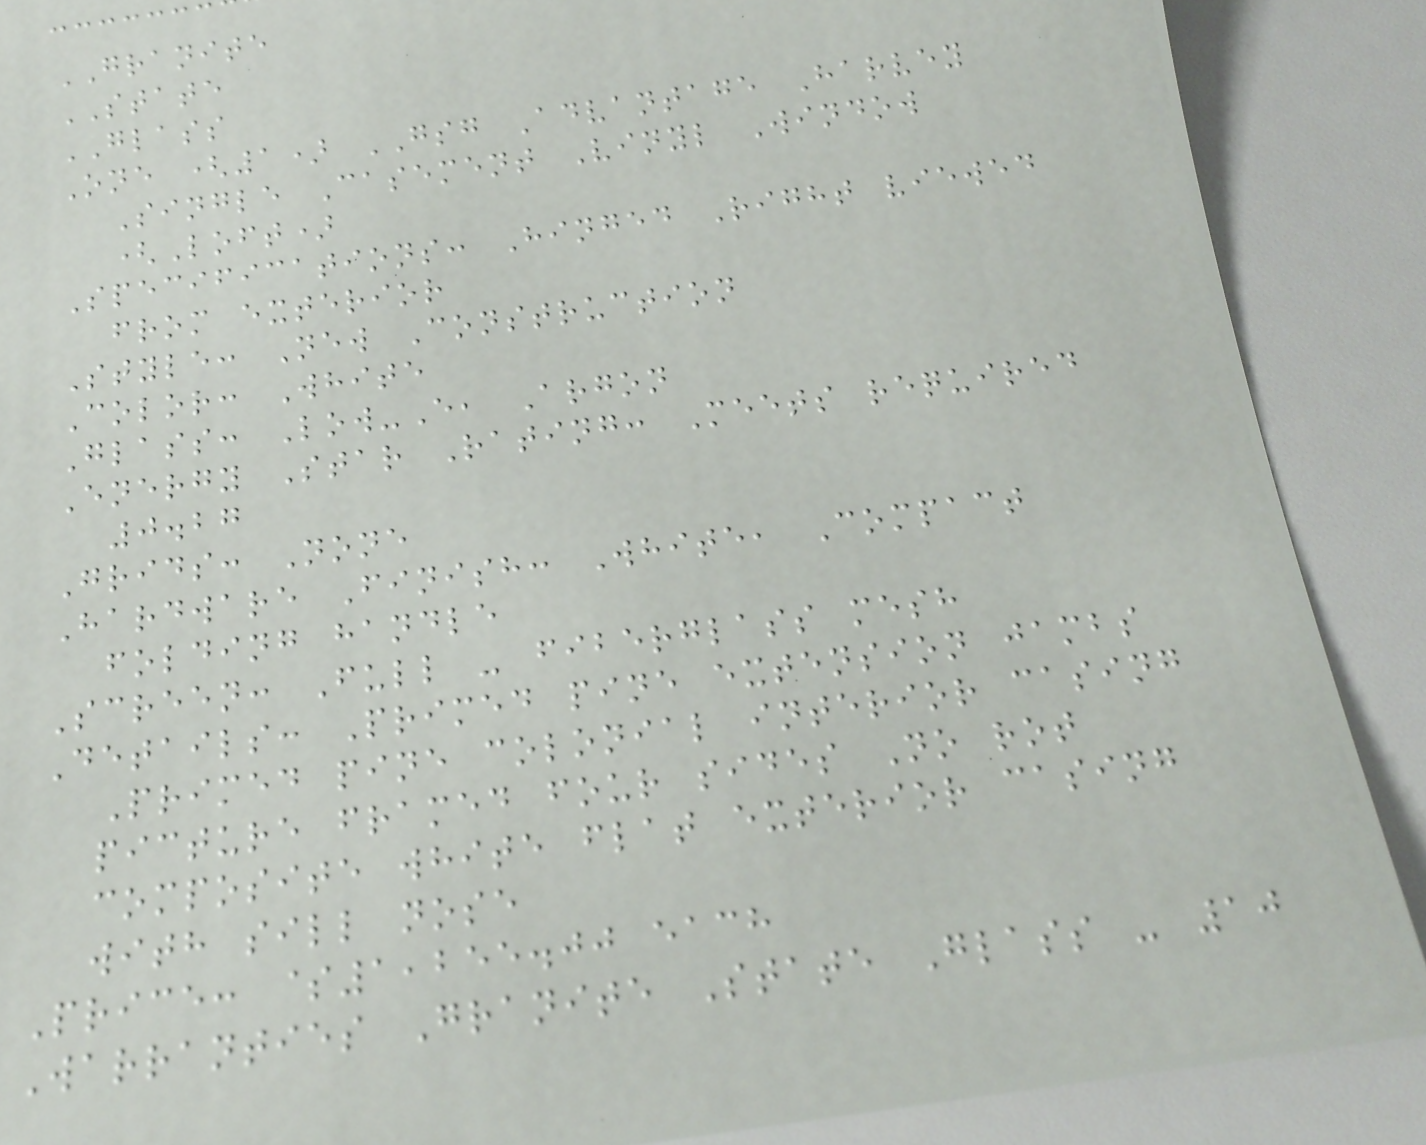GRANITE
STATE
GLASS
One (1) GSG Advantage Harvey
Single Casement Vinyl Window
(Loft)
Specifications: Hinged Right viewed
from exterior
Style: New Construction
Color: White
Glass: Low-E, Argon
Energy Star Rating: Meets required
0.27
Grids: None
Hardware Finish: White, Compact
folding handle
Screen: Full - fiberglass mesh
Details: Primed pine extension jambs
Primed pine colonial interior casing
picture framed four sides No rot
composite white flat exterior casing
with sill nose
Price: $1,255.00 each
Warranties Granite State Glass - 10
